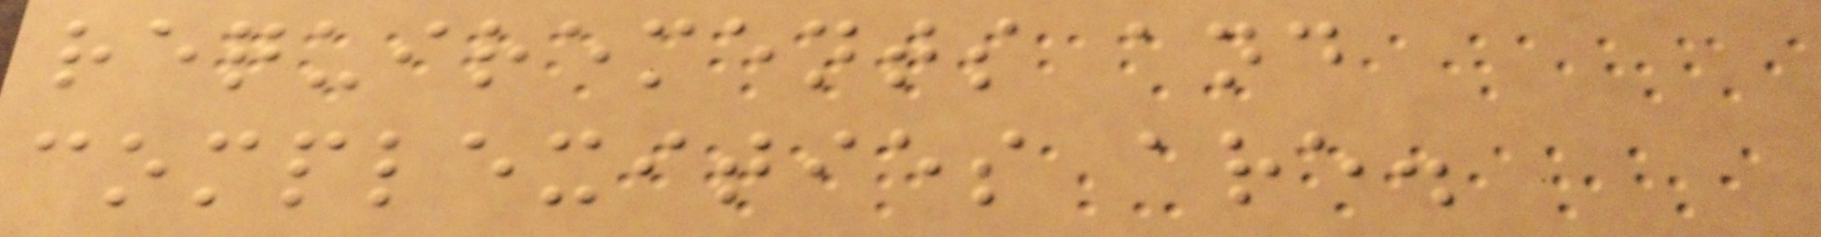requirements and
complexities are.
